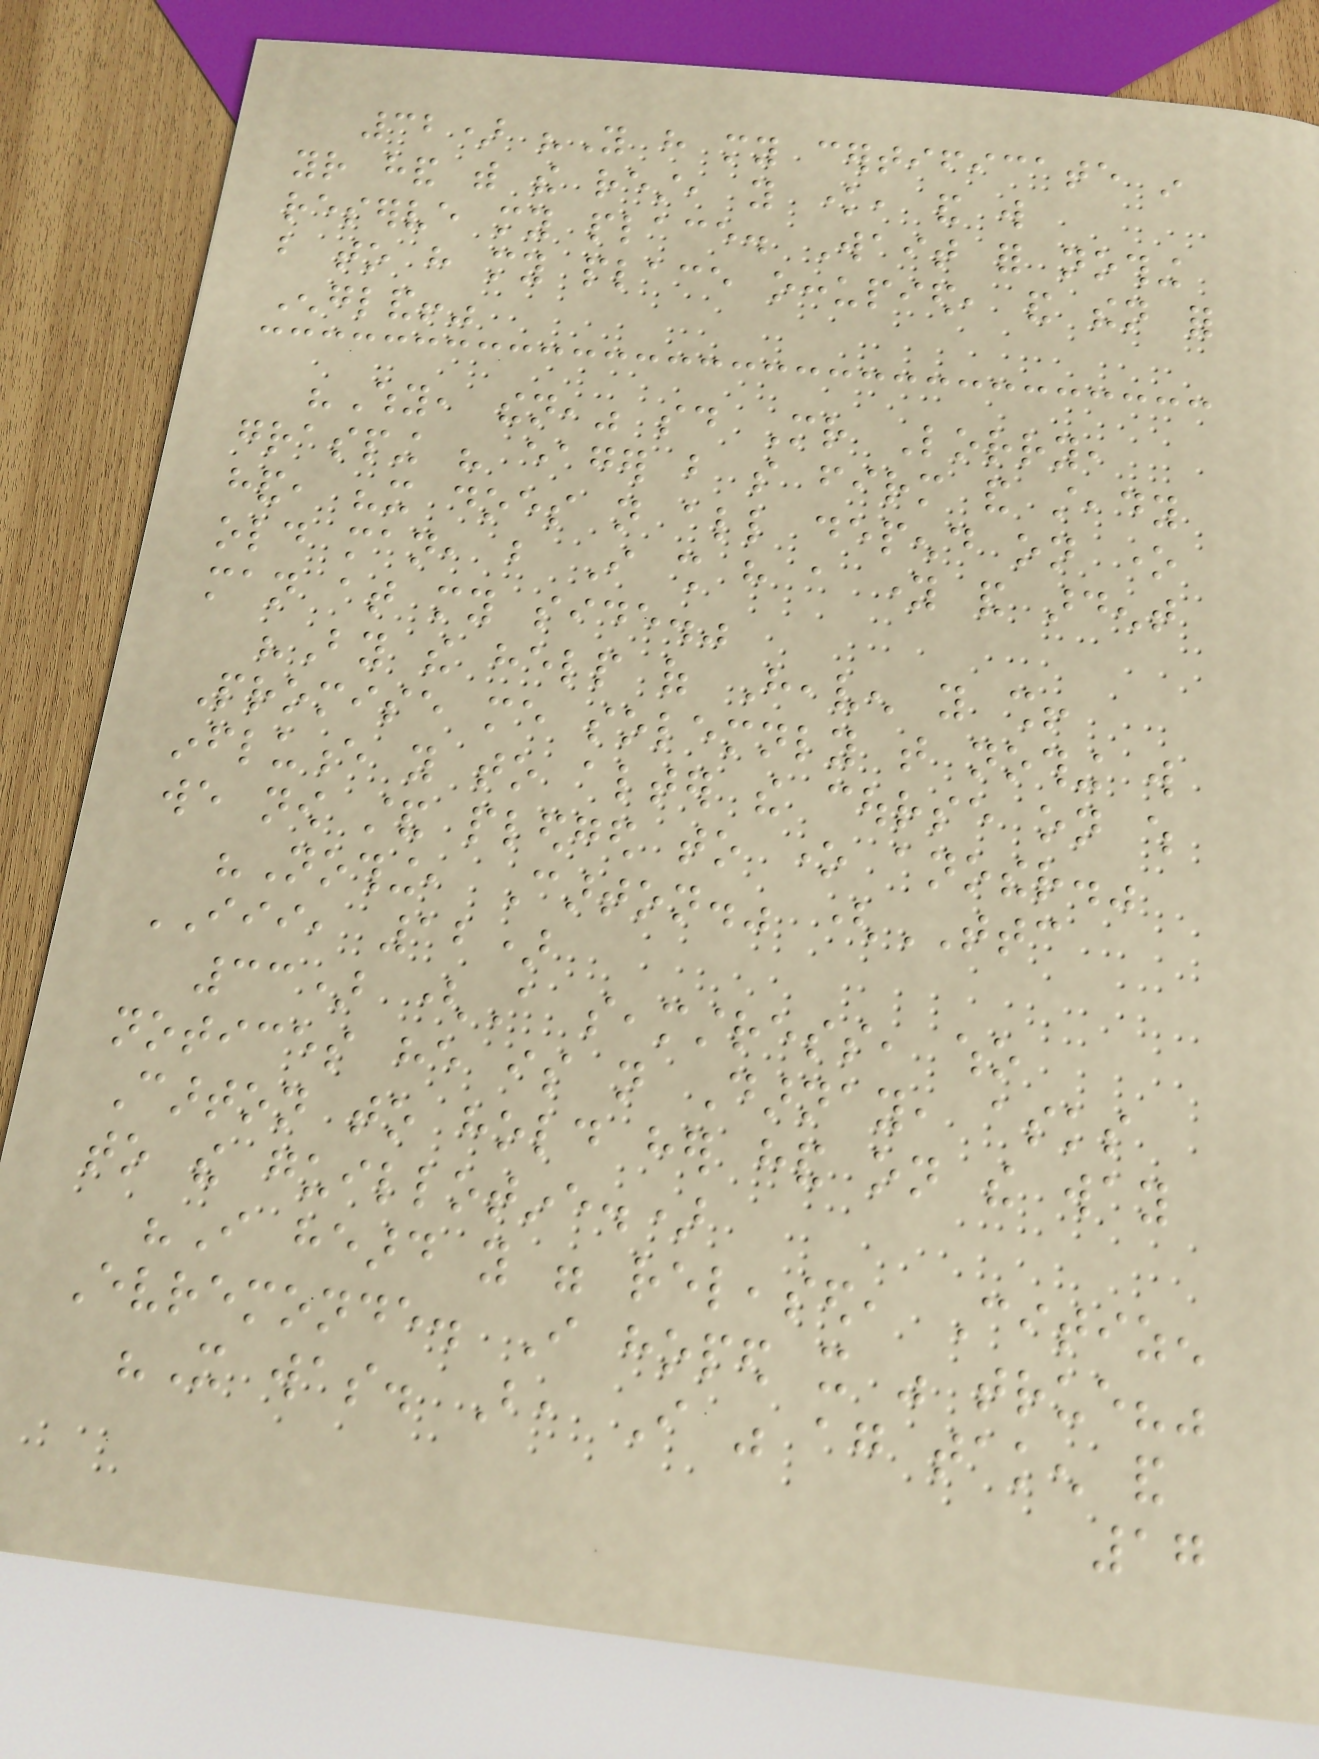32) "You have my certificate in
your hand with the rest, you know, and will
reserve my place. Wait for nothing
but to have my place occupied, and then for
England!"
"Why, then," said Mr Lorry,
grasping his eager but so firm and steady
hand, "it does not all depend on one
old man, but I shall have a young and ardent
man at my side."
"By the help of Heaven you shall!
Promise me solemnly that nothing will
influence you to alter the course on which
we now stand pledged to one another."
"Nothing, Carton." (TTC
III, 12)
33) (A seamstress, who
notices he is not Darnay, asks
Carton to hold her hand on the way
to the guillotine.)
"I heard you were released, Citizen
Evremonde. I hoped it was true?"
"It was. But, I was again taken and
17
